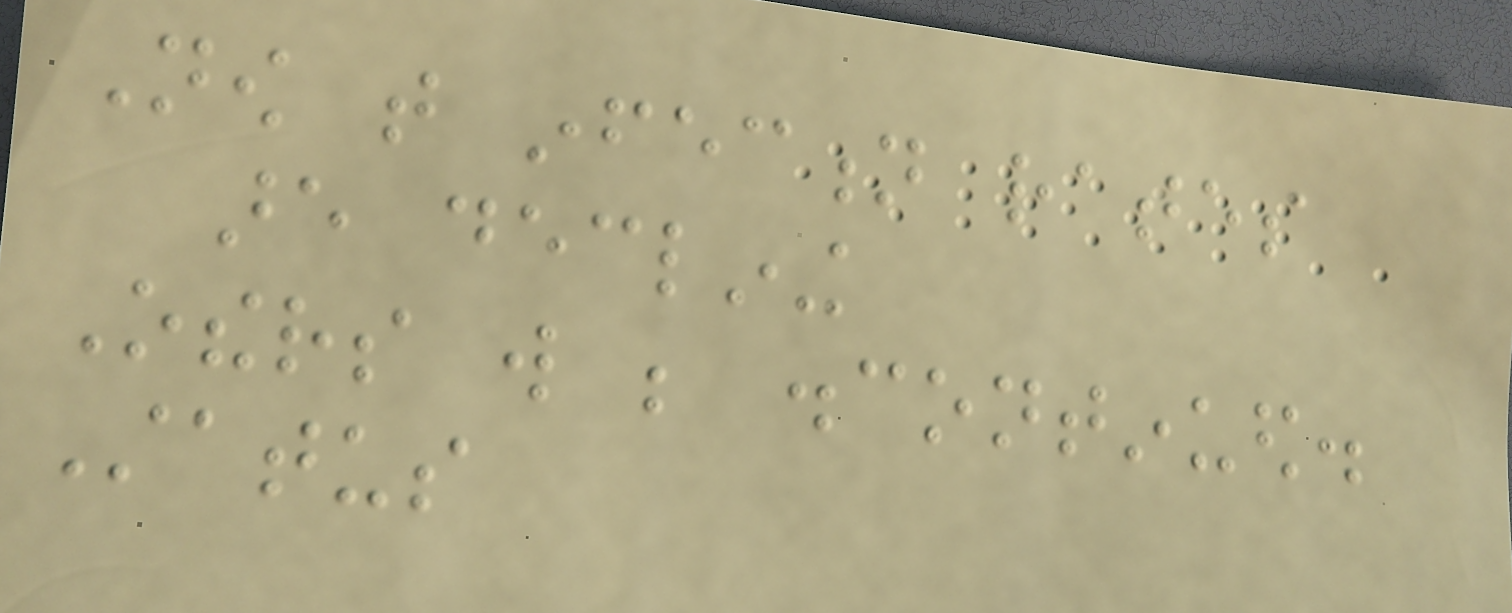Now that infection rates
are declining
Others will be discontinued.
Status
